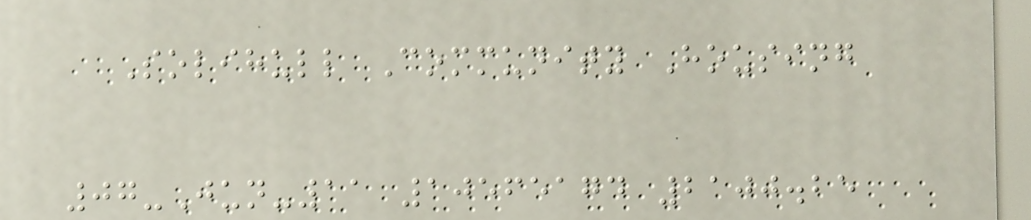Solihull Community Housing
07-Jun-11 10565174 2100.25
